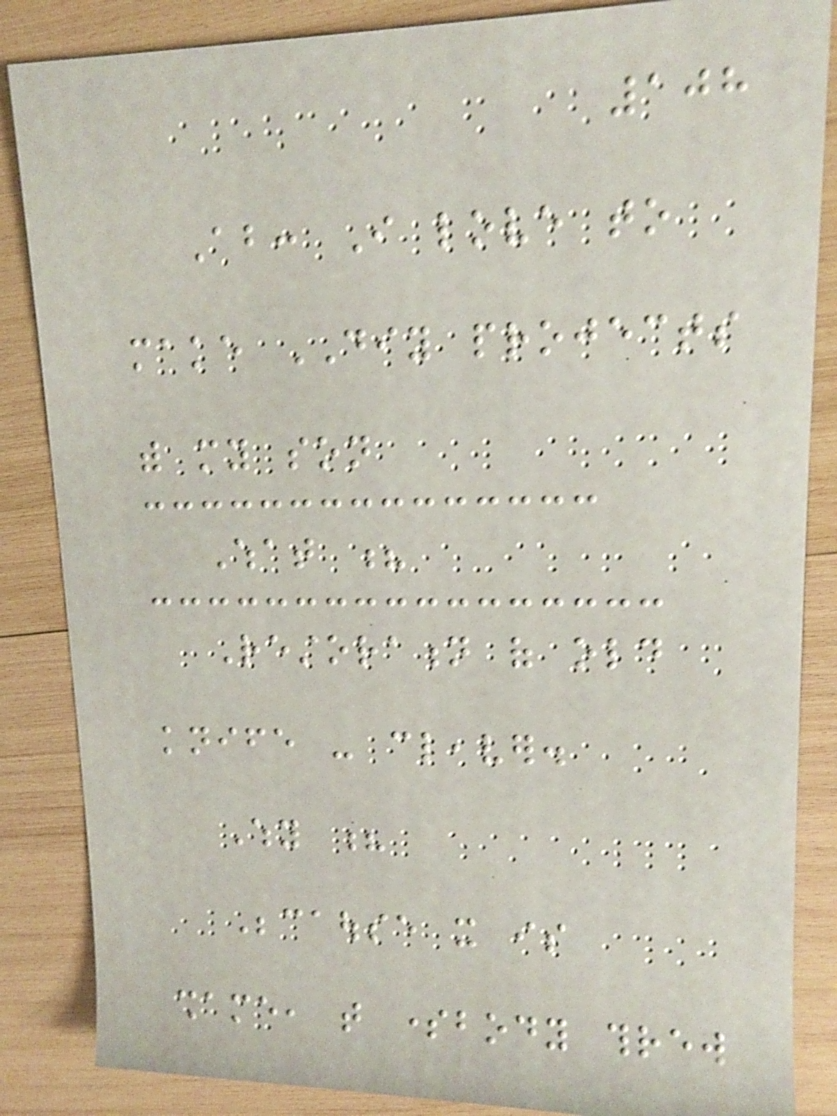108
About: I love to
make DIY projects
with my son
What ?
Restoration of old
knife - cleaver.
Why ?
Becaouse it is
shame, that somebody threw
